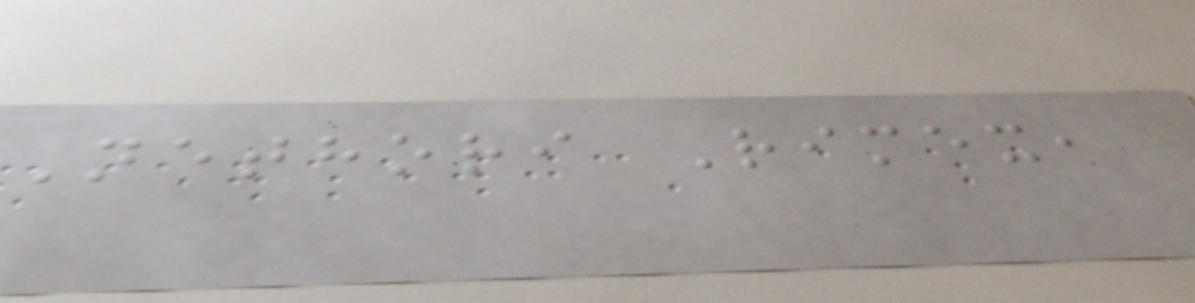Nethori Rimex,
